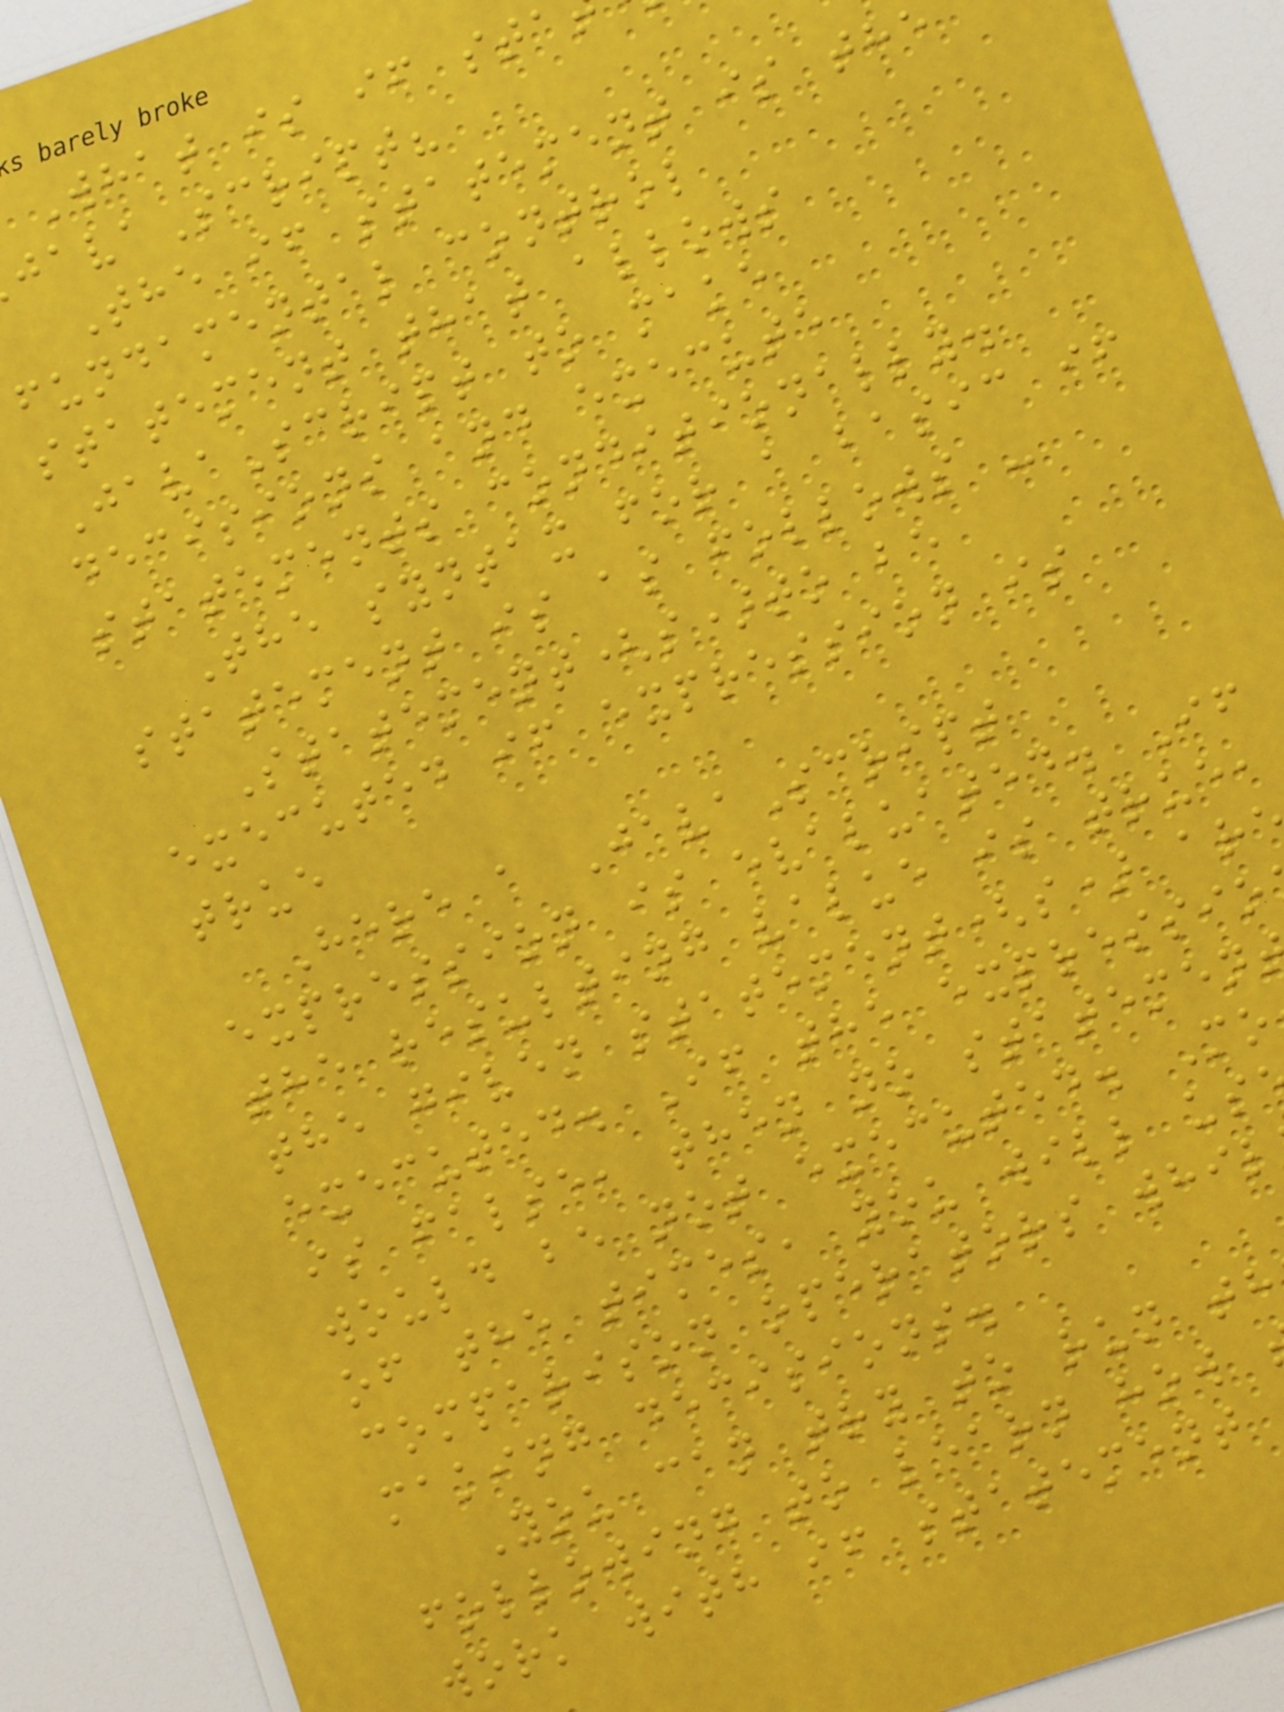What is if sta
avaScript?
The if statement is the
fundamental control
statement that allows
JavaScript to make
decisions and execute
statements conditionally.
The syntax for a basic if
statement is as follows -
Statement(s)to be
executed if expression is
true
Here a JavaScript
expression is evaluated. If
the resulting value is true,
the given statement(s) ar
executed. If the expressio
is false, then no statemen
would be not executed. Mo
of the times, you will us
comparison operators whil
making decisions.
You can try to run th
following to learn how
work with if statement
